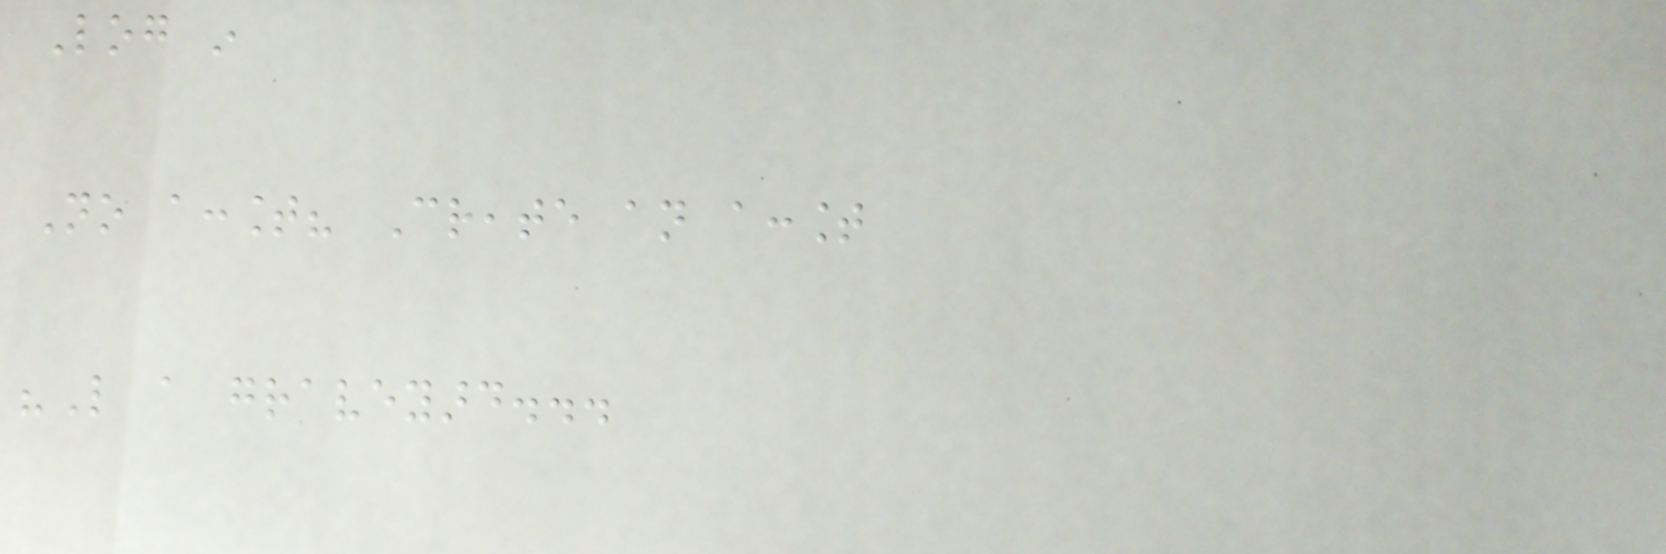Log in
No account? Create an account
"Like a graveyard...
